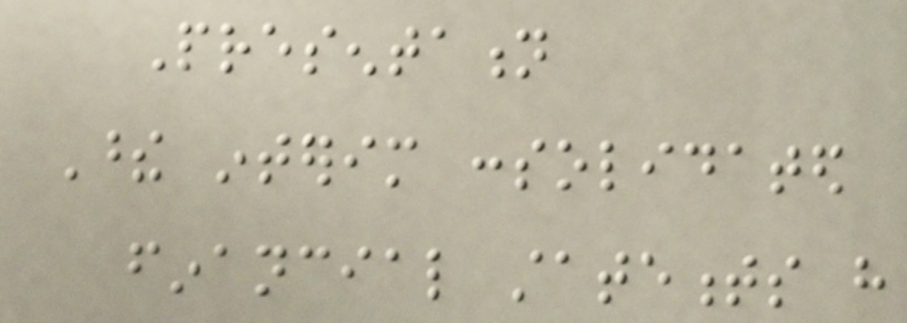Presentation
These interim consolidated
financial statements have
